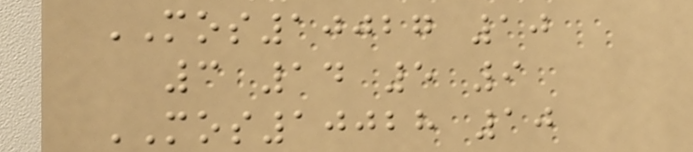MOS10027 10
3 14 5 9
MOS10028 10
